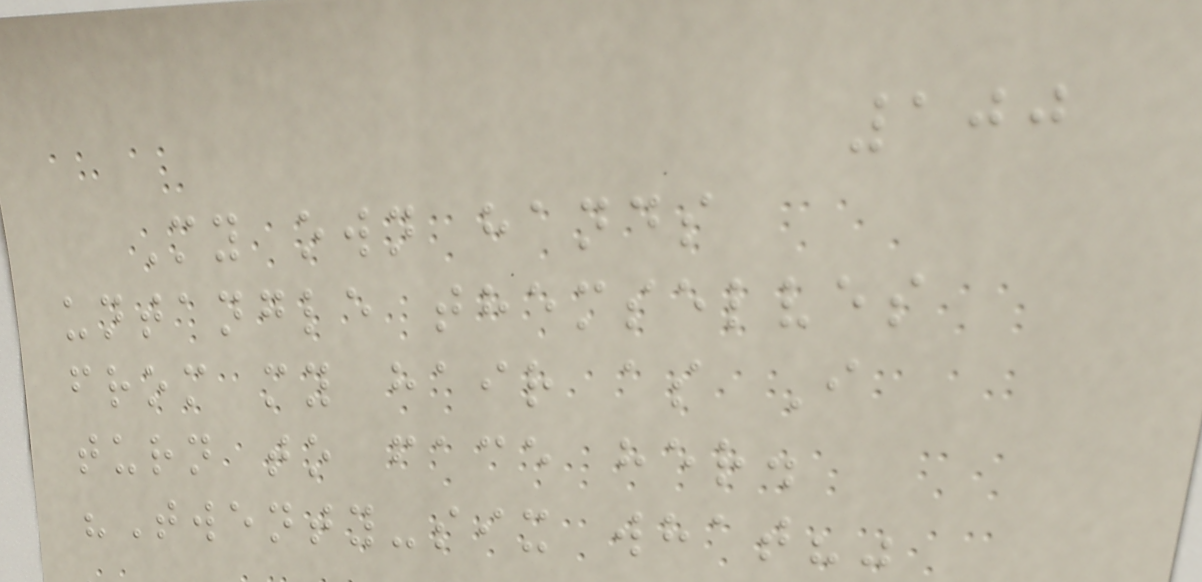100
My own hands
untangle themselves
from my hair as I
turn to face her.
"Twenty-six what?"
